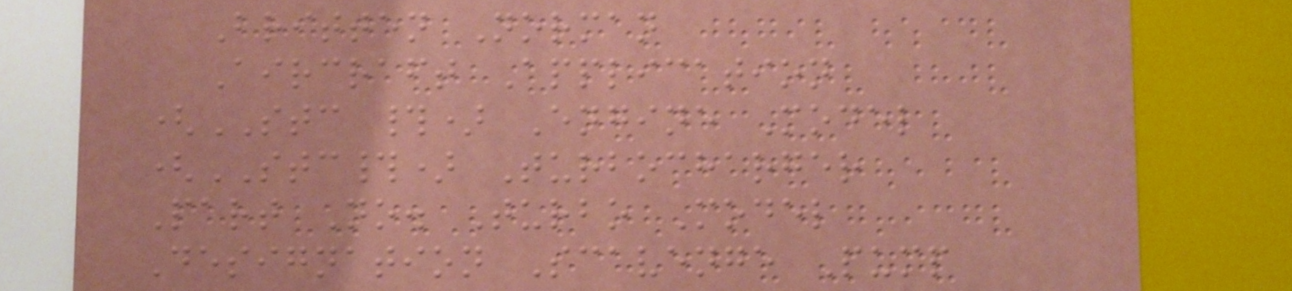Britten Norman
Aircraft Application
(STC #) Engine Model
(STC#) Turbocharger
Part No. Turbo Model
Designation Scavenge Pump
